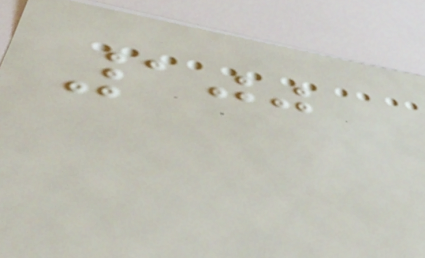100
